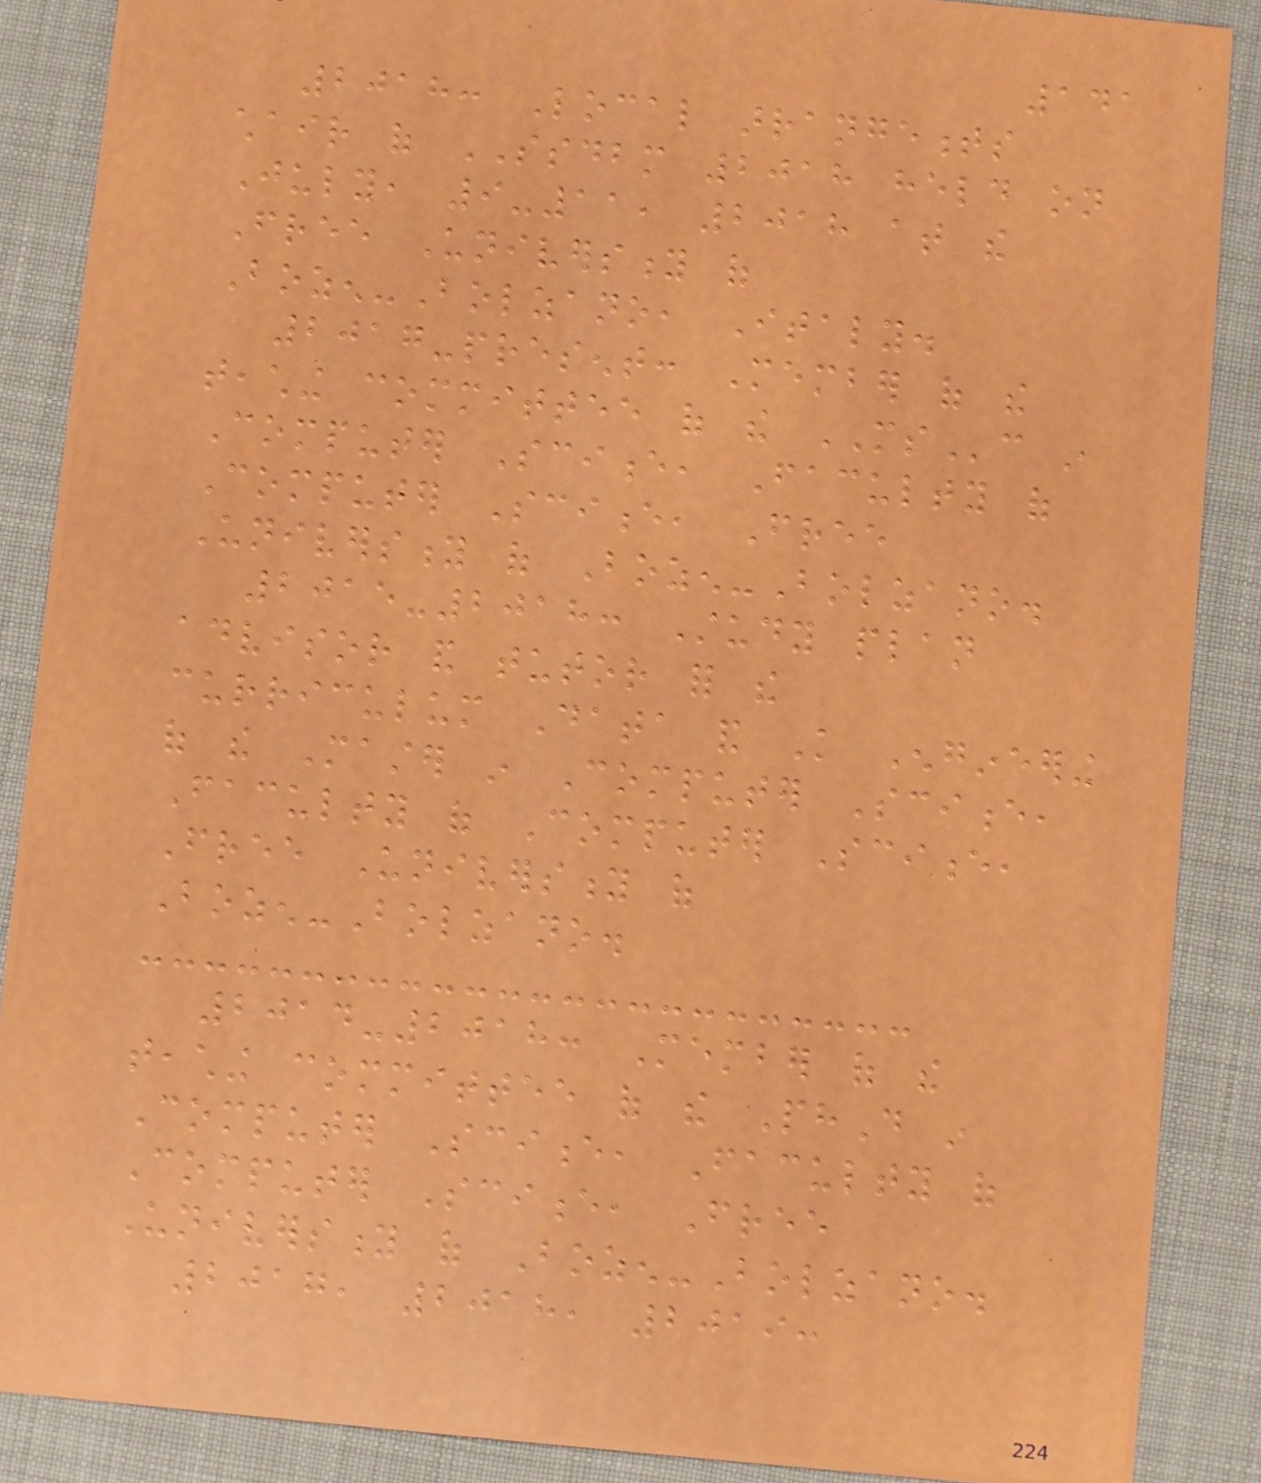141
2018: Local arrangements
chair of SSDBM 2018 held on
July, 9-11, 2018 at the
Free University of
Bozen-Bolzano, Italy.
2017-present: Member of the
teaching committee of the MSc in
Computer Science, Faculty of
Computer Science, Free
University of Bozen-Bolzano.
2015-2018: Study plan
advisor and tutor for the
curriculum Data and Knowledge Engineering
of the Master in Computer Science,
Faculty of Computer Science,
Free University of
Bozen-Bolzano.
2014-2018: Member of the
teaching committee of the PhD in
Computer Science, Faculty of
Computer Science, Free
University of Bozen-Bolzano.
2017, 2018, 2019:
